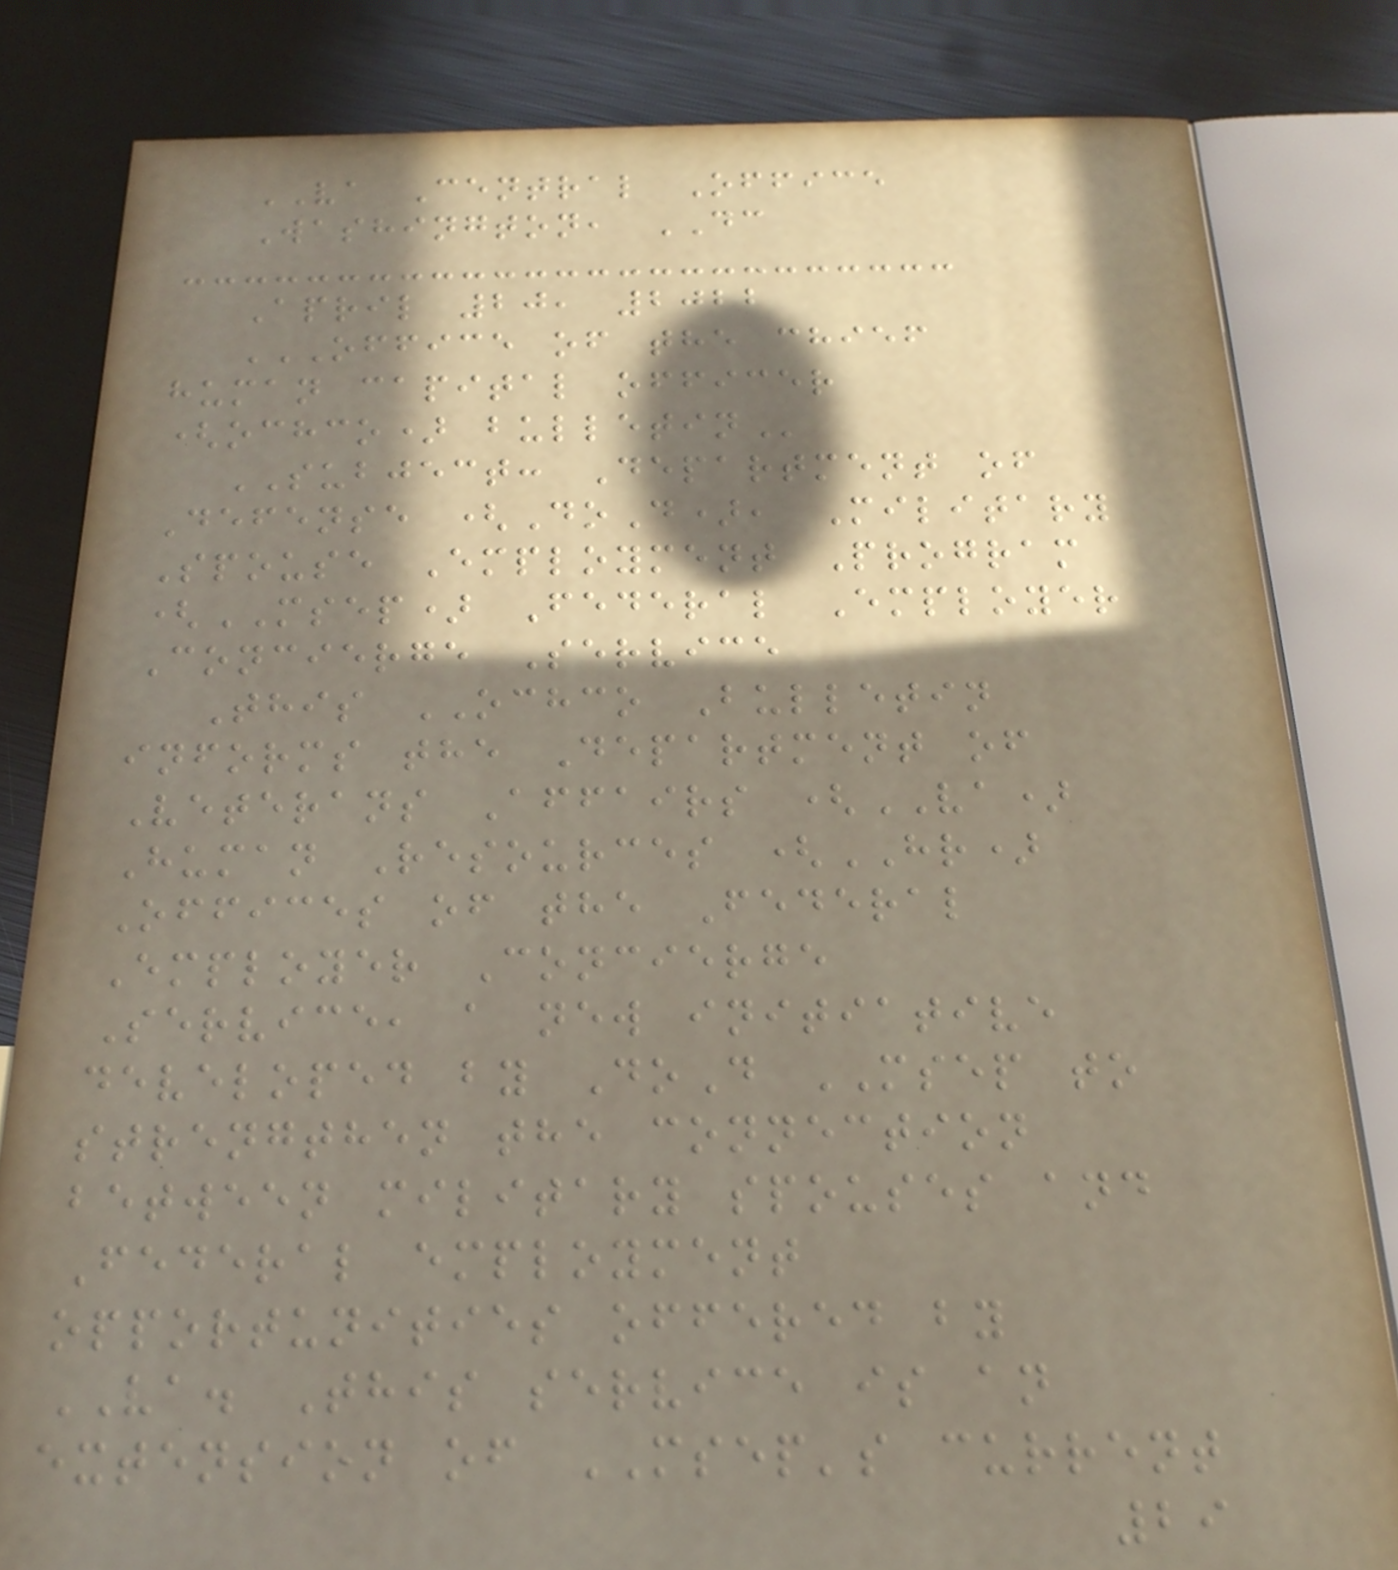VA Central Office
Washington, DC
April 20, 2022
OFFICE OF THE CHIEF
HUMAN CAPITAL OFFICER
(OCHCO) BULLETIN
SUBJECT: Department of
Defense (DoD), Military
Spouse Employment Program
(MSEP) Federal Employer
Concierge Service
This OCHCO Bulletin
informs the Department of
Veterans Affairs (VA)
Human Resources (HR)
Offices of the Federal
Employer Concierge
Service, a new initiative
developed by DoD MSEP to
strengthen the connection
between military spouses and
Federal employment
opportunities offered by
VA. This service is an
extension of MSEP's current
29
